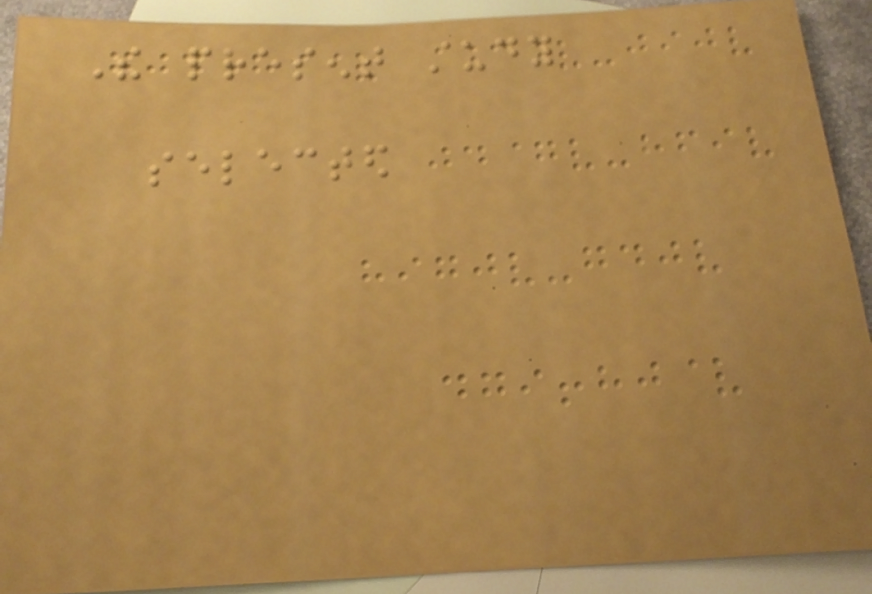The present study
selected
